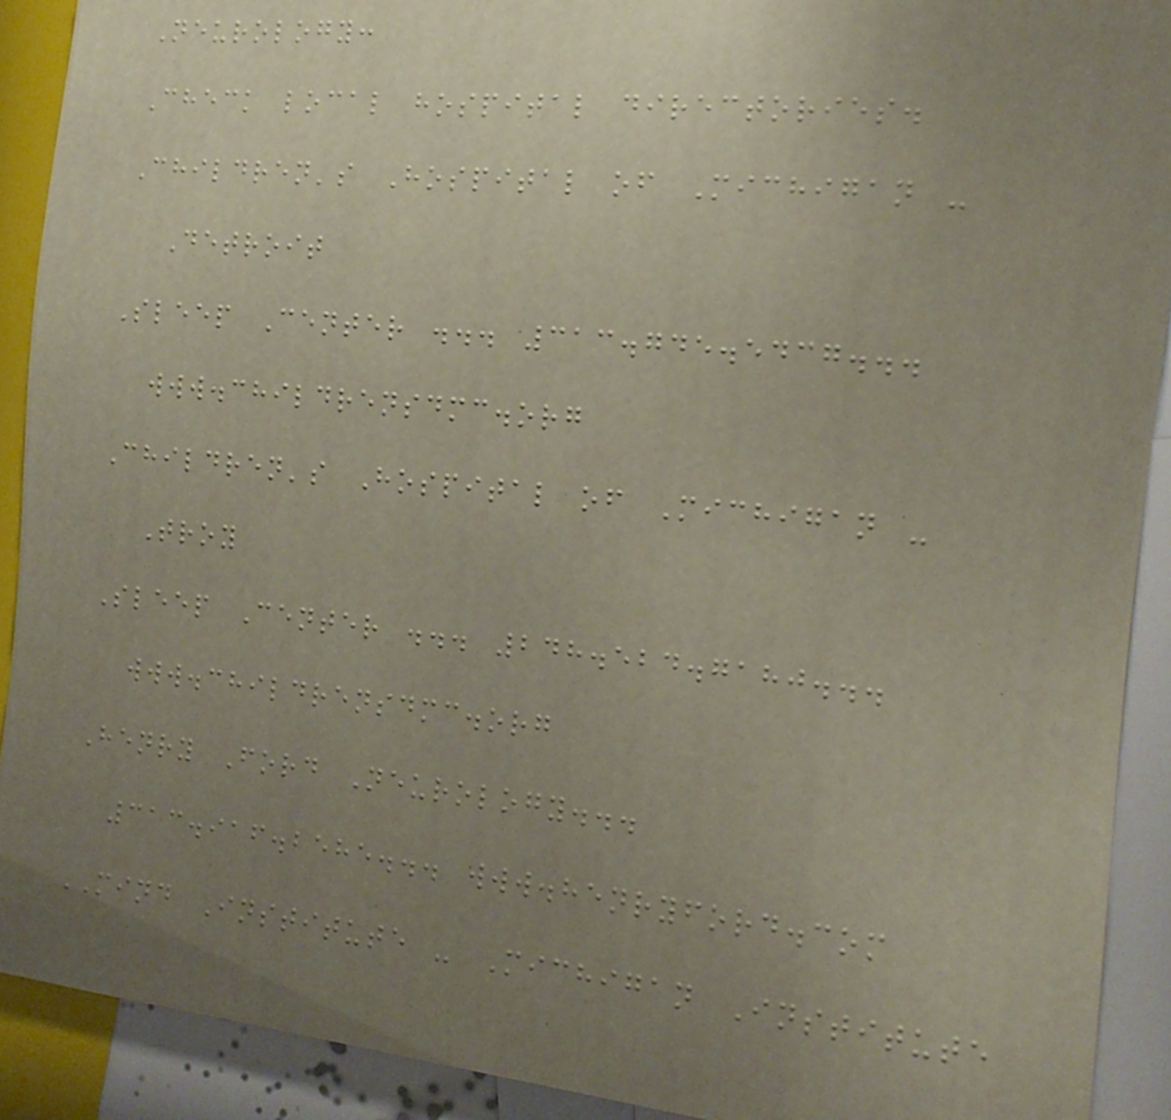Neurology:
Check local hospital directories.
Children's Hospital of Michigan -
Detroit
Sleep Center ... 313.745.5437...
www.childrensdmc.org
Children's Hospital of Michigan -
Troy
Sleep Center ... 248.524.7180...
www.childrensdmc.org
Henry Ford Neurology...
313.916.2585... www.henryford.com
MIND Institute - Michigan Institute
